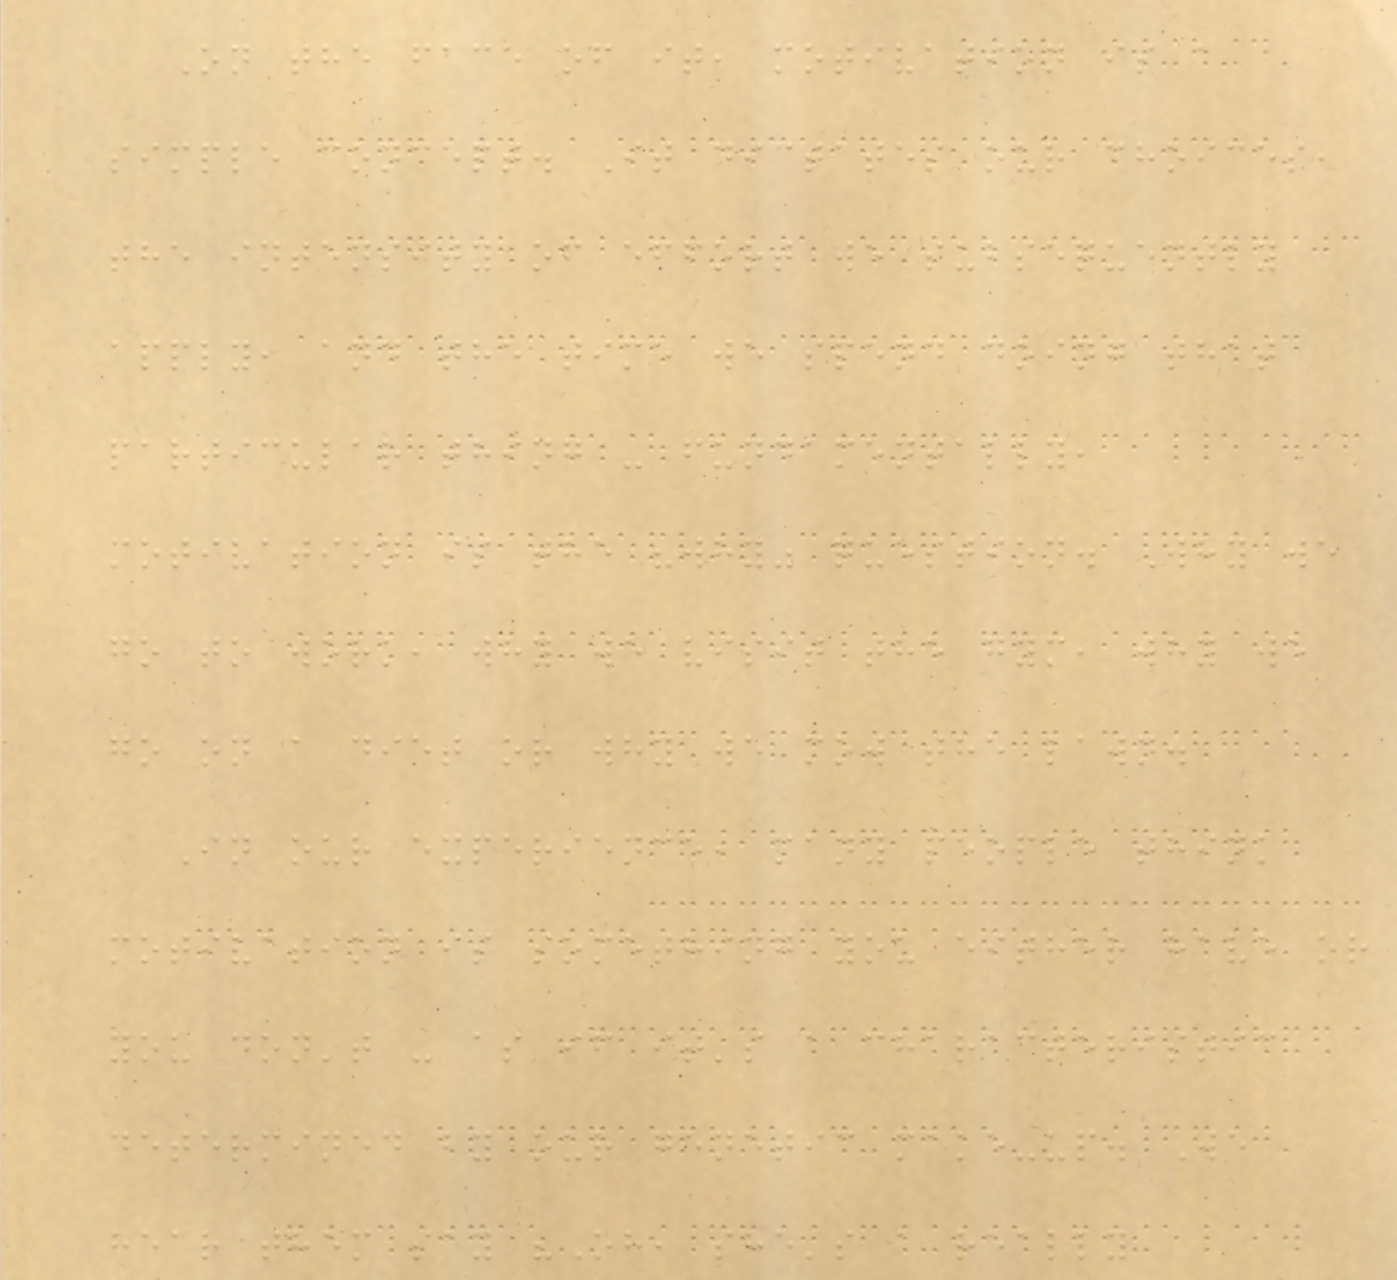On the face of it, motivation is a
simple concept. It dictates our choices,
the intensity of effort we subsequently
apply, and the time we spend doing that
particular thing - fundamentally,
motivation is the "why" question. Why we
go to work, why we visit the gym, why we
go on a diet or why we mow the lawn.
In our experience, many people think
motivation is something you either have or
you don't - as if it's a characteristic
determined by our genetic make-up. We
hear them say "Oh, she's a really
